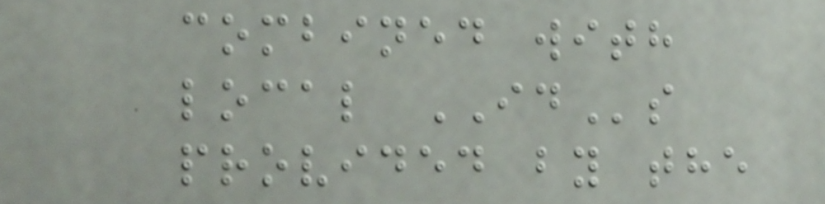combined with
local IDs
provided by the
